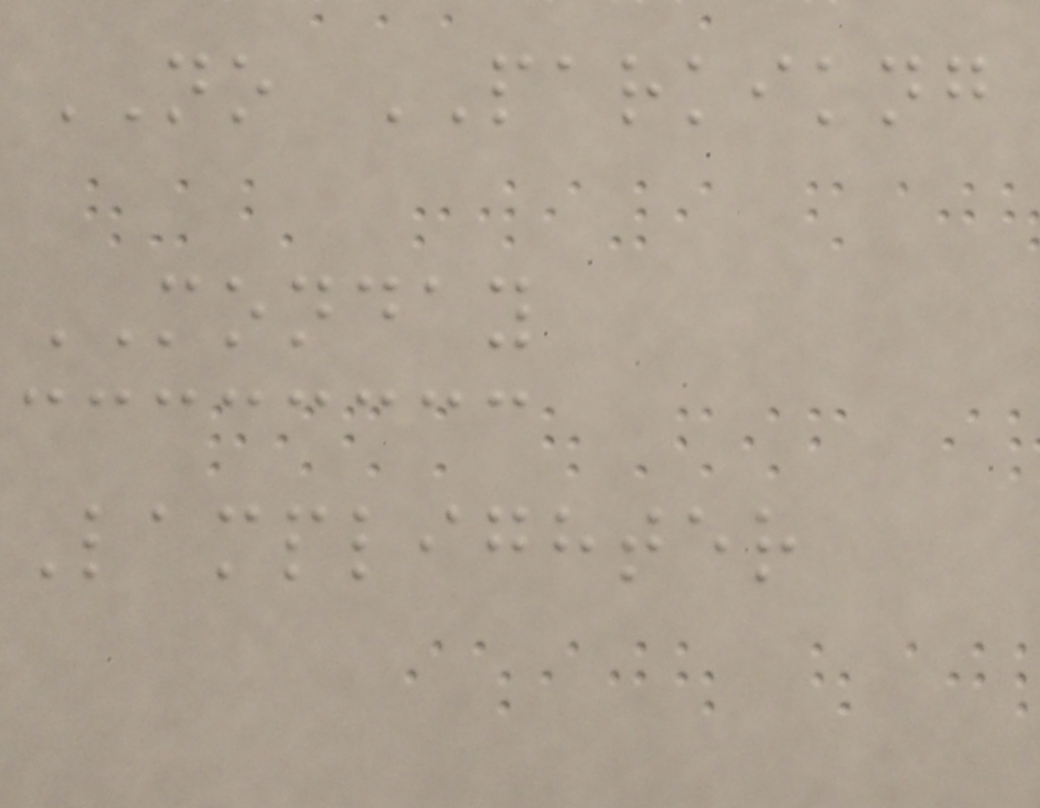NO PARKIKNG
MONDAY
Lamplighter
